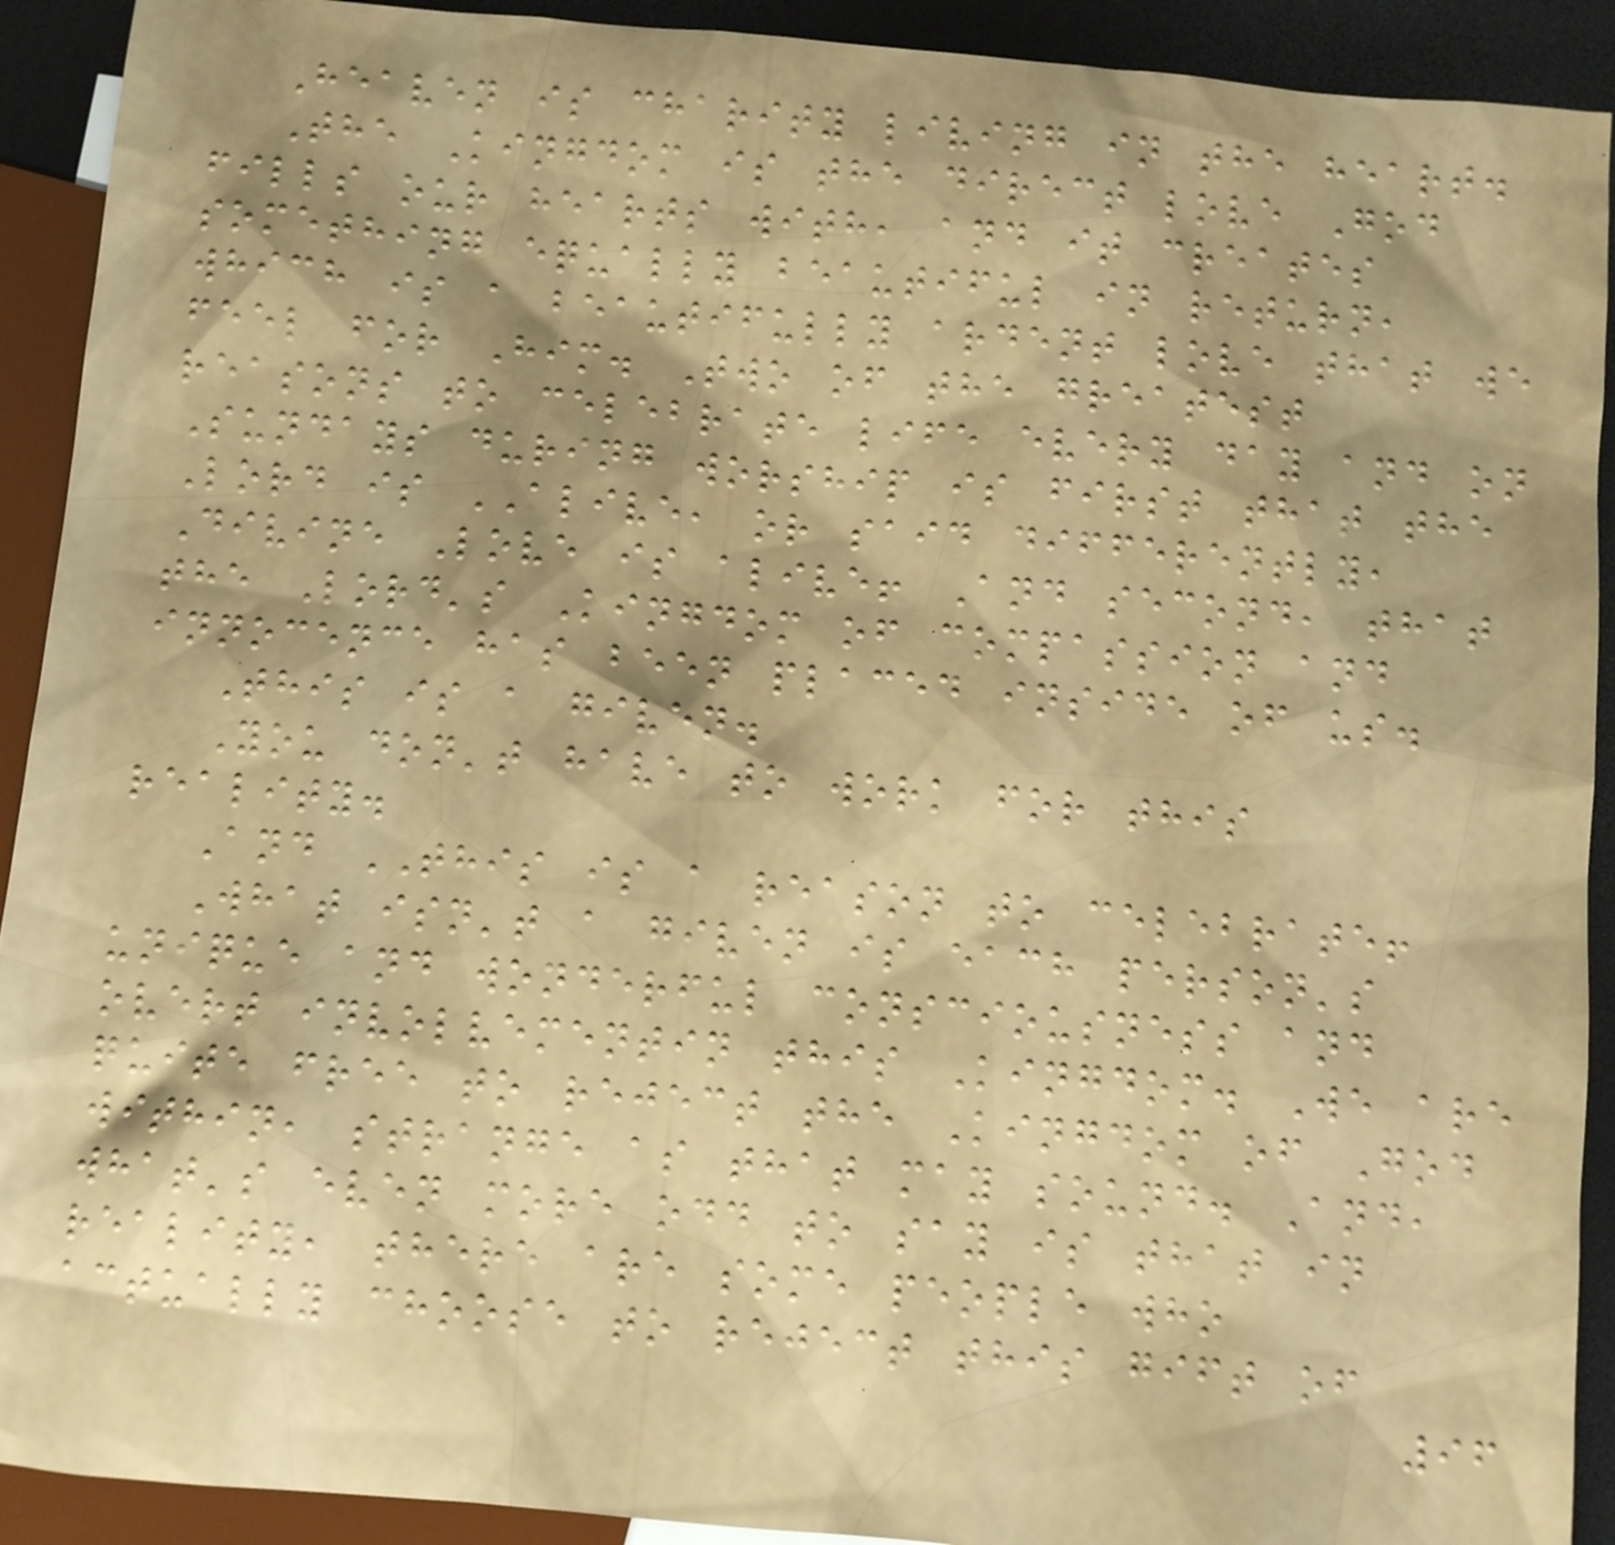Heaven is charity living in the heart.
The Kingdom is the direct love God
fills our hearts with, and it creates
something equally beautiful in return,
which is a beautifully ardent love that we
feel for Him. Two of the greatest
reasons to celebrate life every day and on
Sundays during worship is first that the
Lord is ALIVE, or said differently,
Divine Love is alive! And second, that
the Lord's Kingdom of compassion and
innocence has been placed inside of us.
This is a given.
You don't have to work for this
reality.
And THIS is a reason to celebrate!
What isn't a given is each person's
unique and wonderful consciousness and
overt involvementin this Kingdom. We are
quite free to reject the Kingdom of God
within, strange as that may sound. And,
what's even more odd to say is that in
reality, there are some people who
actually choose to reject this gift of
96
